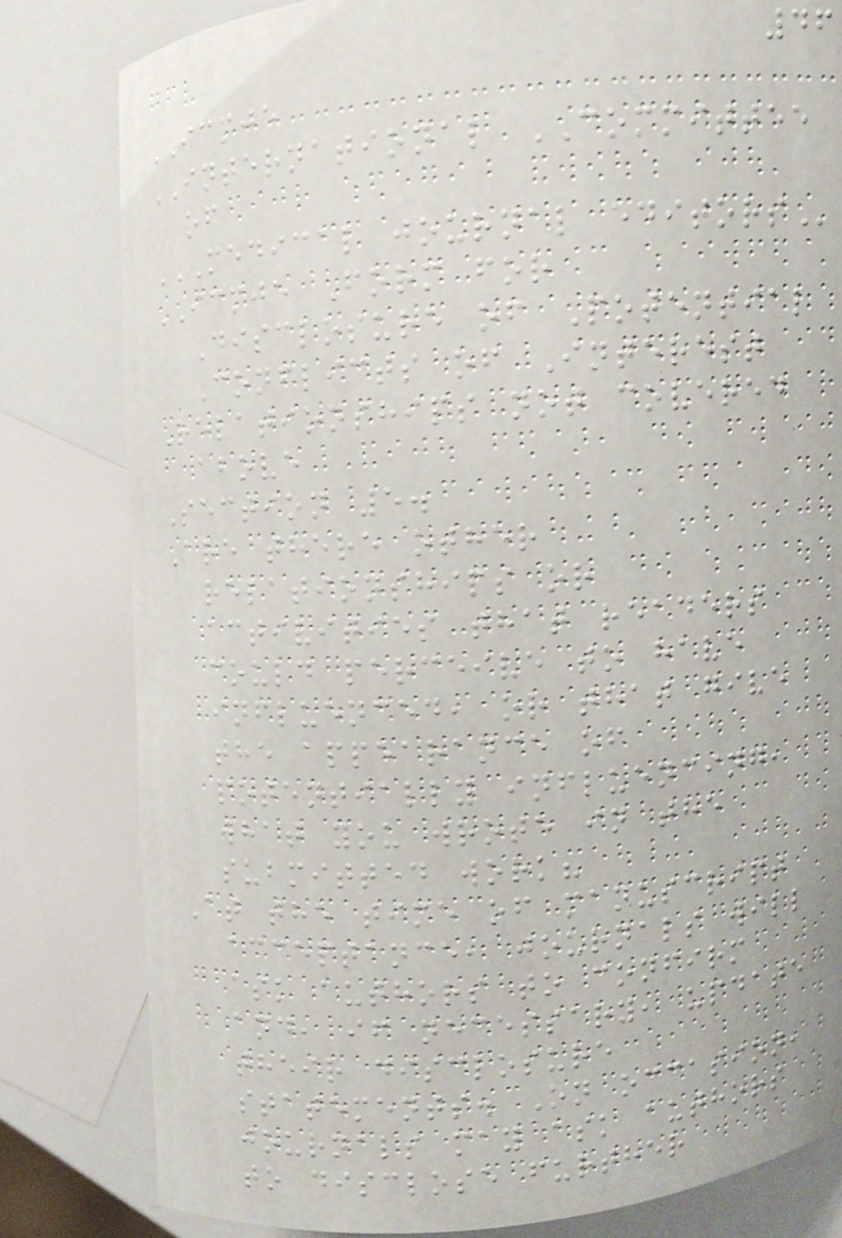46
ICMJE
INTERNATIONAL COMMITTEE
of
MEDICAL JOURNAL EDITORS
ICMJE Form for
Disclosure of Potential
Conflicts of Interest
Relationships not covered
above
Section 5.
Are there other
relationships or
activities that readers
could perceive to have
influenced, or that give
the appearance of
potentially influencing,
what you wrote in the
submitted work?
At the time of manuscript
acceptance, journals will
ask authors to confirm
and, if necessary, update
their disclosure
statements. On occasion,
journals may ask authors
to disclose further
